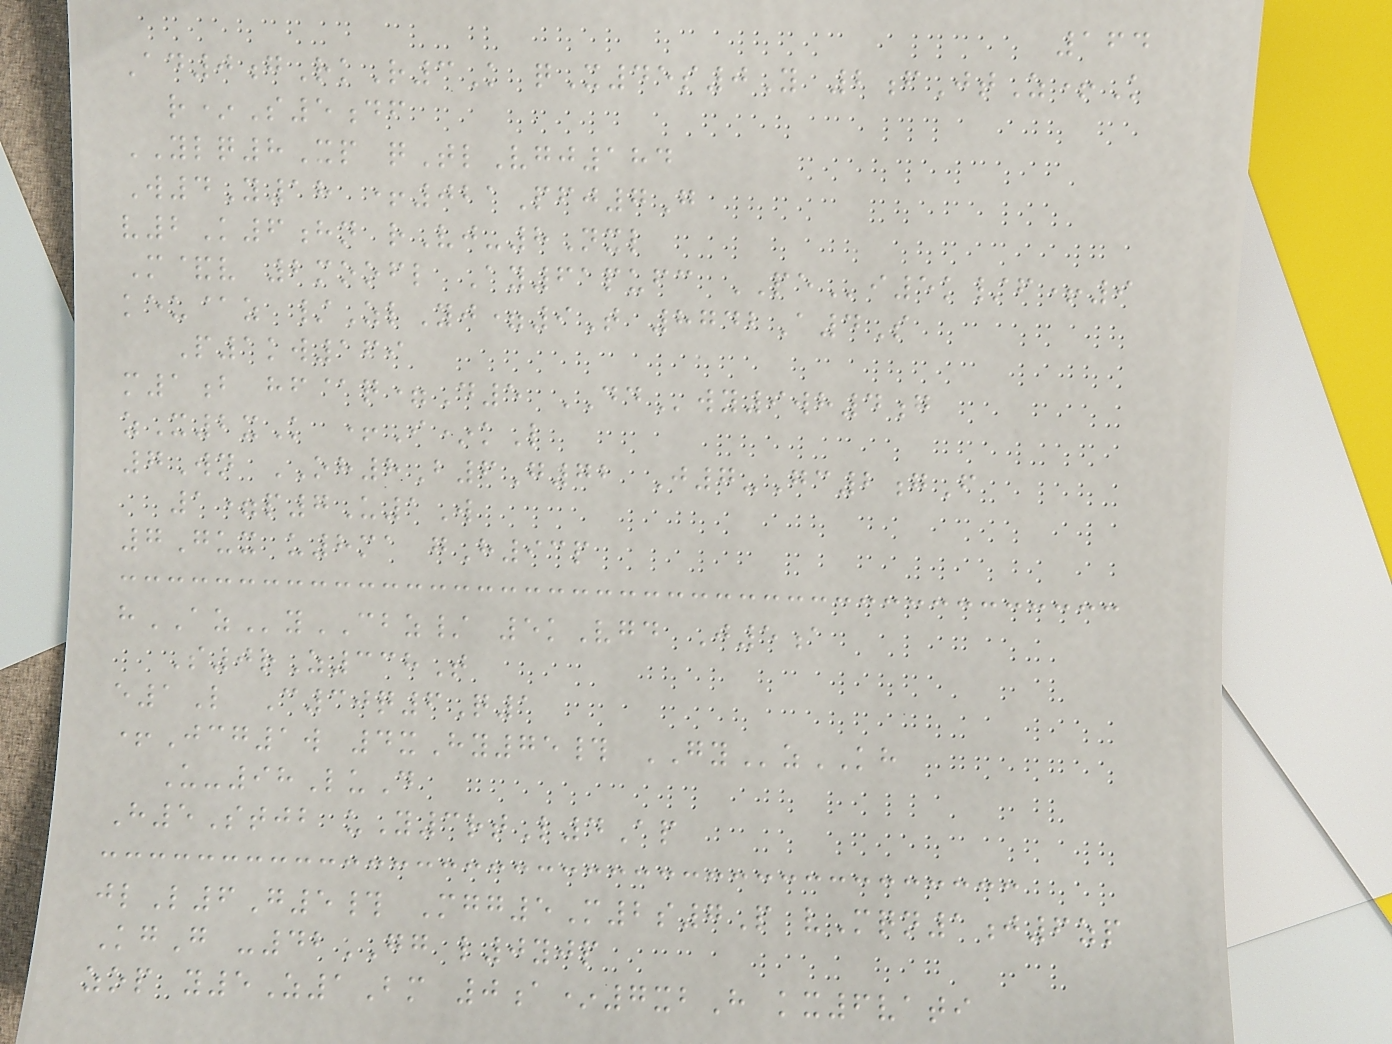164
Ad0gRkR3K qX45s0Y 2fJtZ+K
r*S5df
YLQ8Xp qTlVgj184
W4Y18 +021Pfj7G
v2K6hn rVj-8Nxl
M&v 2moofl Ay61pufc PEi5k/f+9
keu@z /ZlYj=9T 8742A4S
P1kw169
m1b hf@q=D5 DDwy9wh4g
zX2xK +I*kL
7Wn OH8B6G72 J7-Gc2gF
1=p7U1W
7Gux u8ma gH93p
hAZyCBZ/ 5kVgd J5a
S0rZ338T
e1L C30q6Q1
+Jcg1w 4xHy75# GYzKH
U-98LuD
H5Stjb uY3rtL4Ap
jlL6G5# Mgg5M2s7P vMqn1j6zp
KgG -42GG l0yjp
zop y5Z1Bm 0a*7xbH kx6vati
